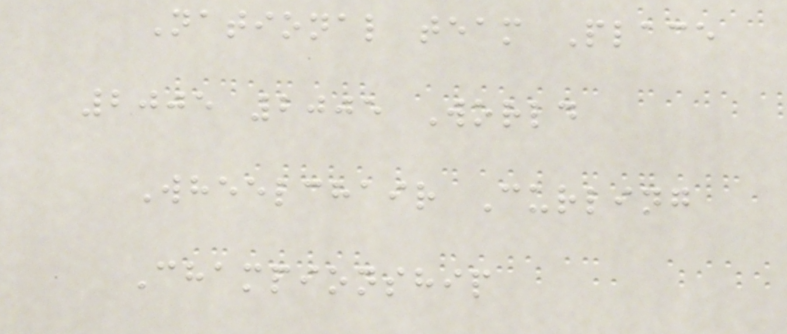National team Place
2005 2005 World
Wheelchair Curling
Championship
